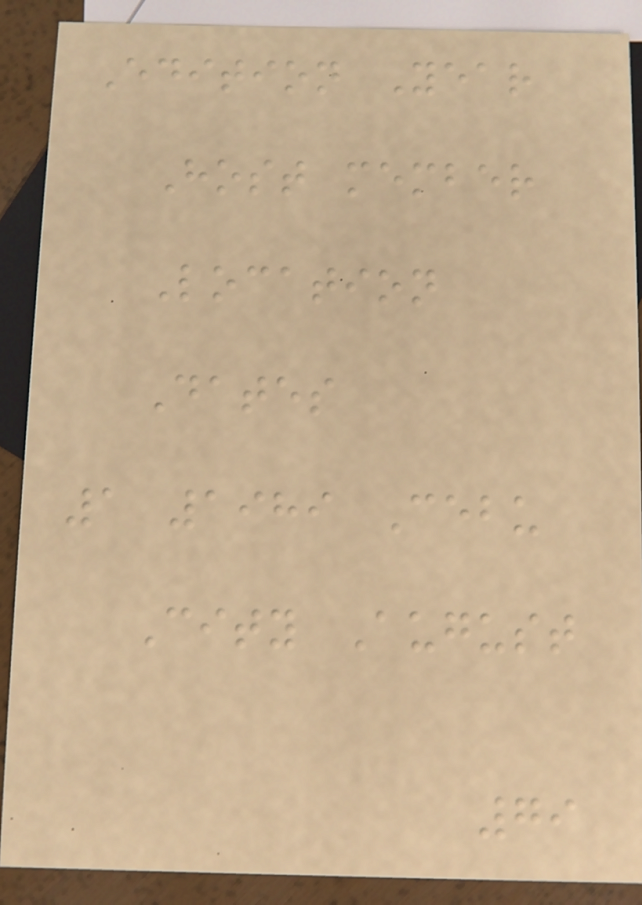Edition Year
Host member
Location
Dates
1 1989 Cebu
City August
79
